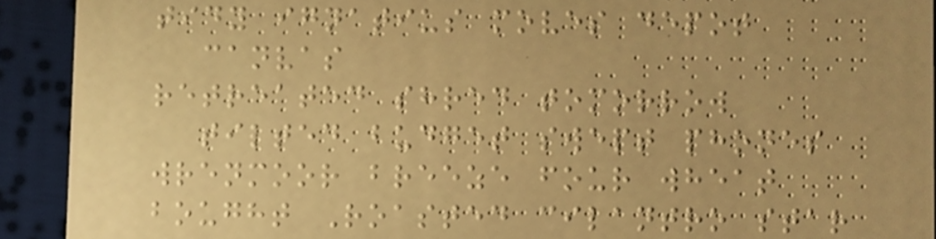tidy ignatius moves depot
canvas
retreated shred tomorrow
tilted budget swept phones
wrenmoor breeze four wheat
bought Roasted cilantro star
